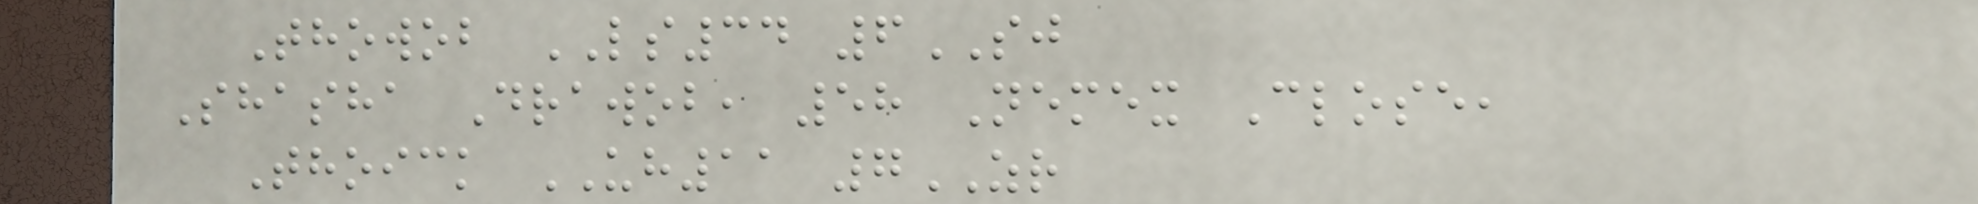Thowob LS34 6SJ
Shasha Drawob, 58 Nemex Close,
Thoick UH11 7ZR
